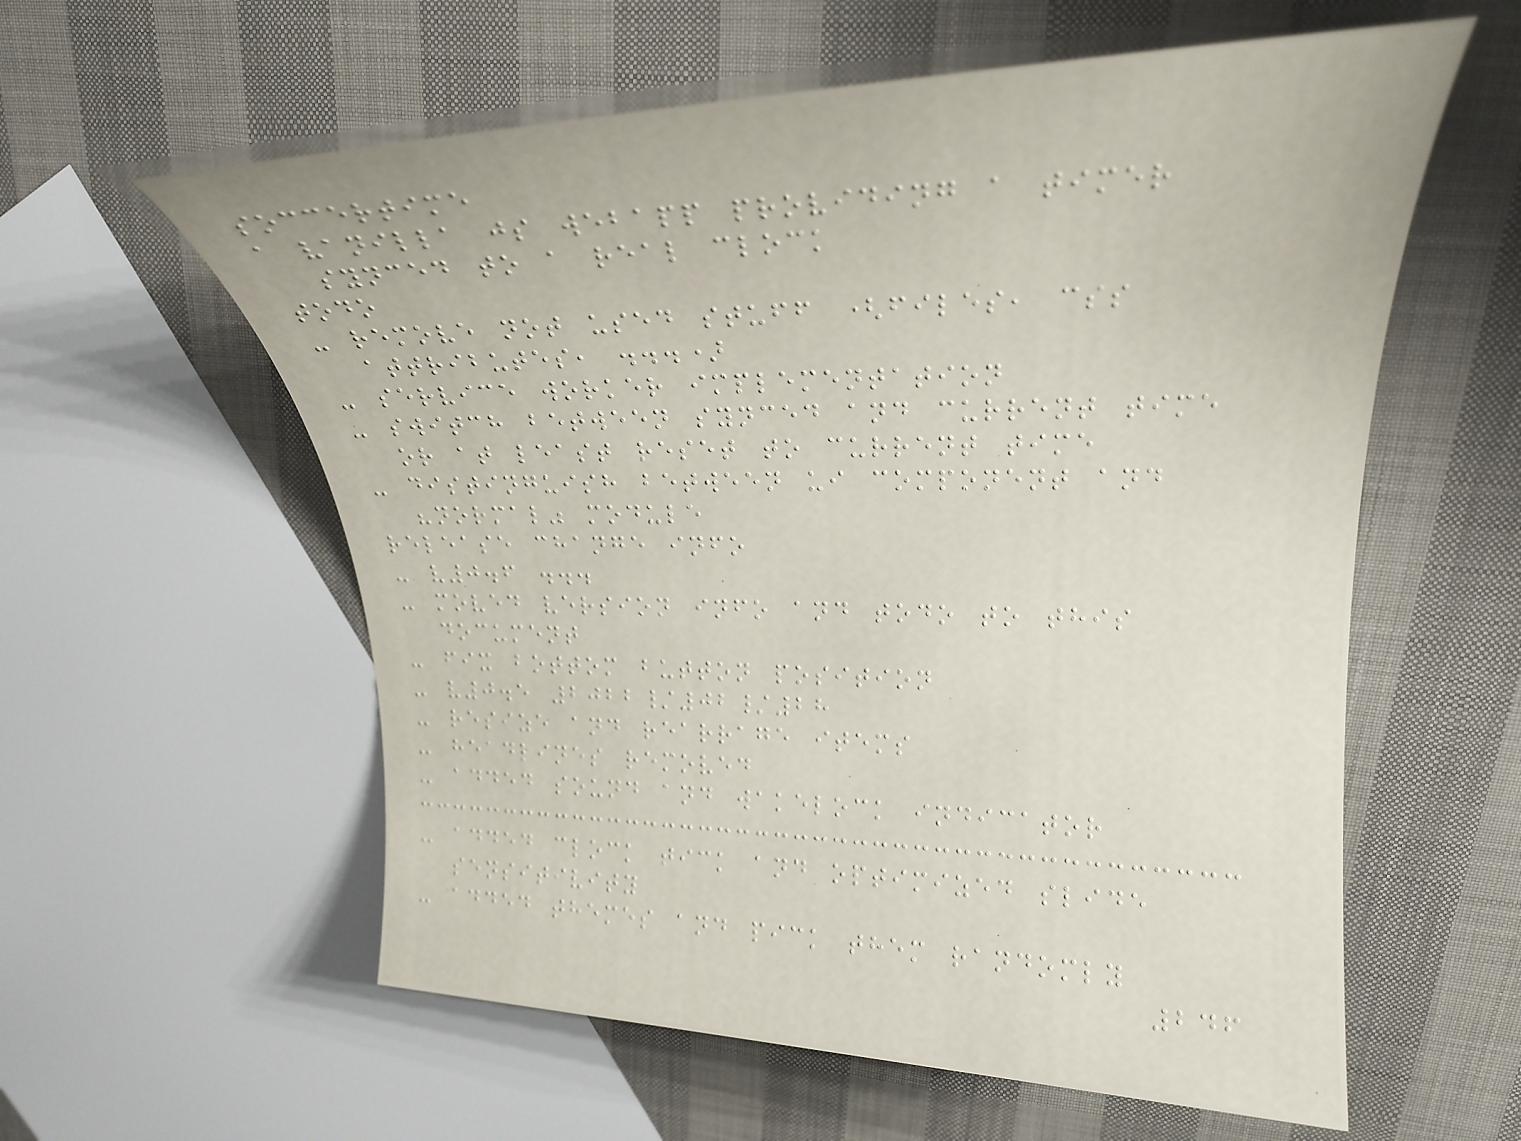soccertime
a vanilla js webapp providing a timer
synced to a real clock
todo
- remove not used stuff (files, css
attributes, ...)
- service worker implementation
- switch between synced and current time
or at least reset to current time
- distinguish between ui component and
"normal" module
release change info
- v0.6 ...
- moved version info and todo to this
document
- fix bottom button position
- v0.5 2022/02/28
- resize and rearrage items
- headlines removed
- added sound and wakelock indicator
- added clock tick and optimized slide
sensitivity
- added themes and pick them randomly
246
